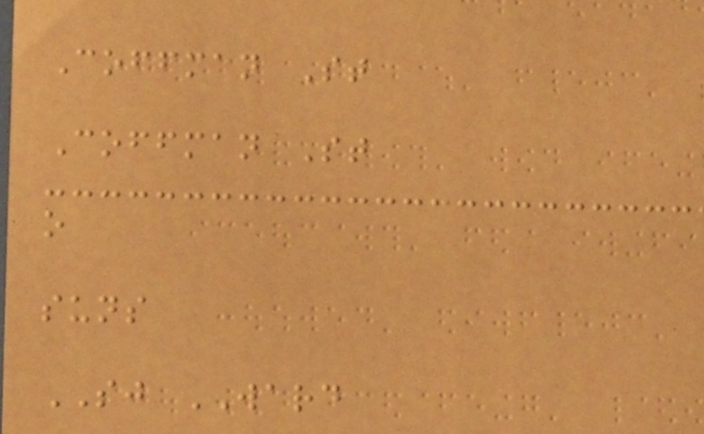Coffman St
Coffman St
o
suns
SJ WARD
